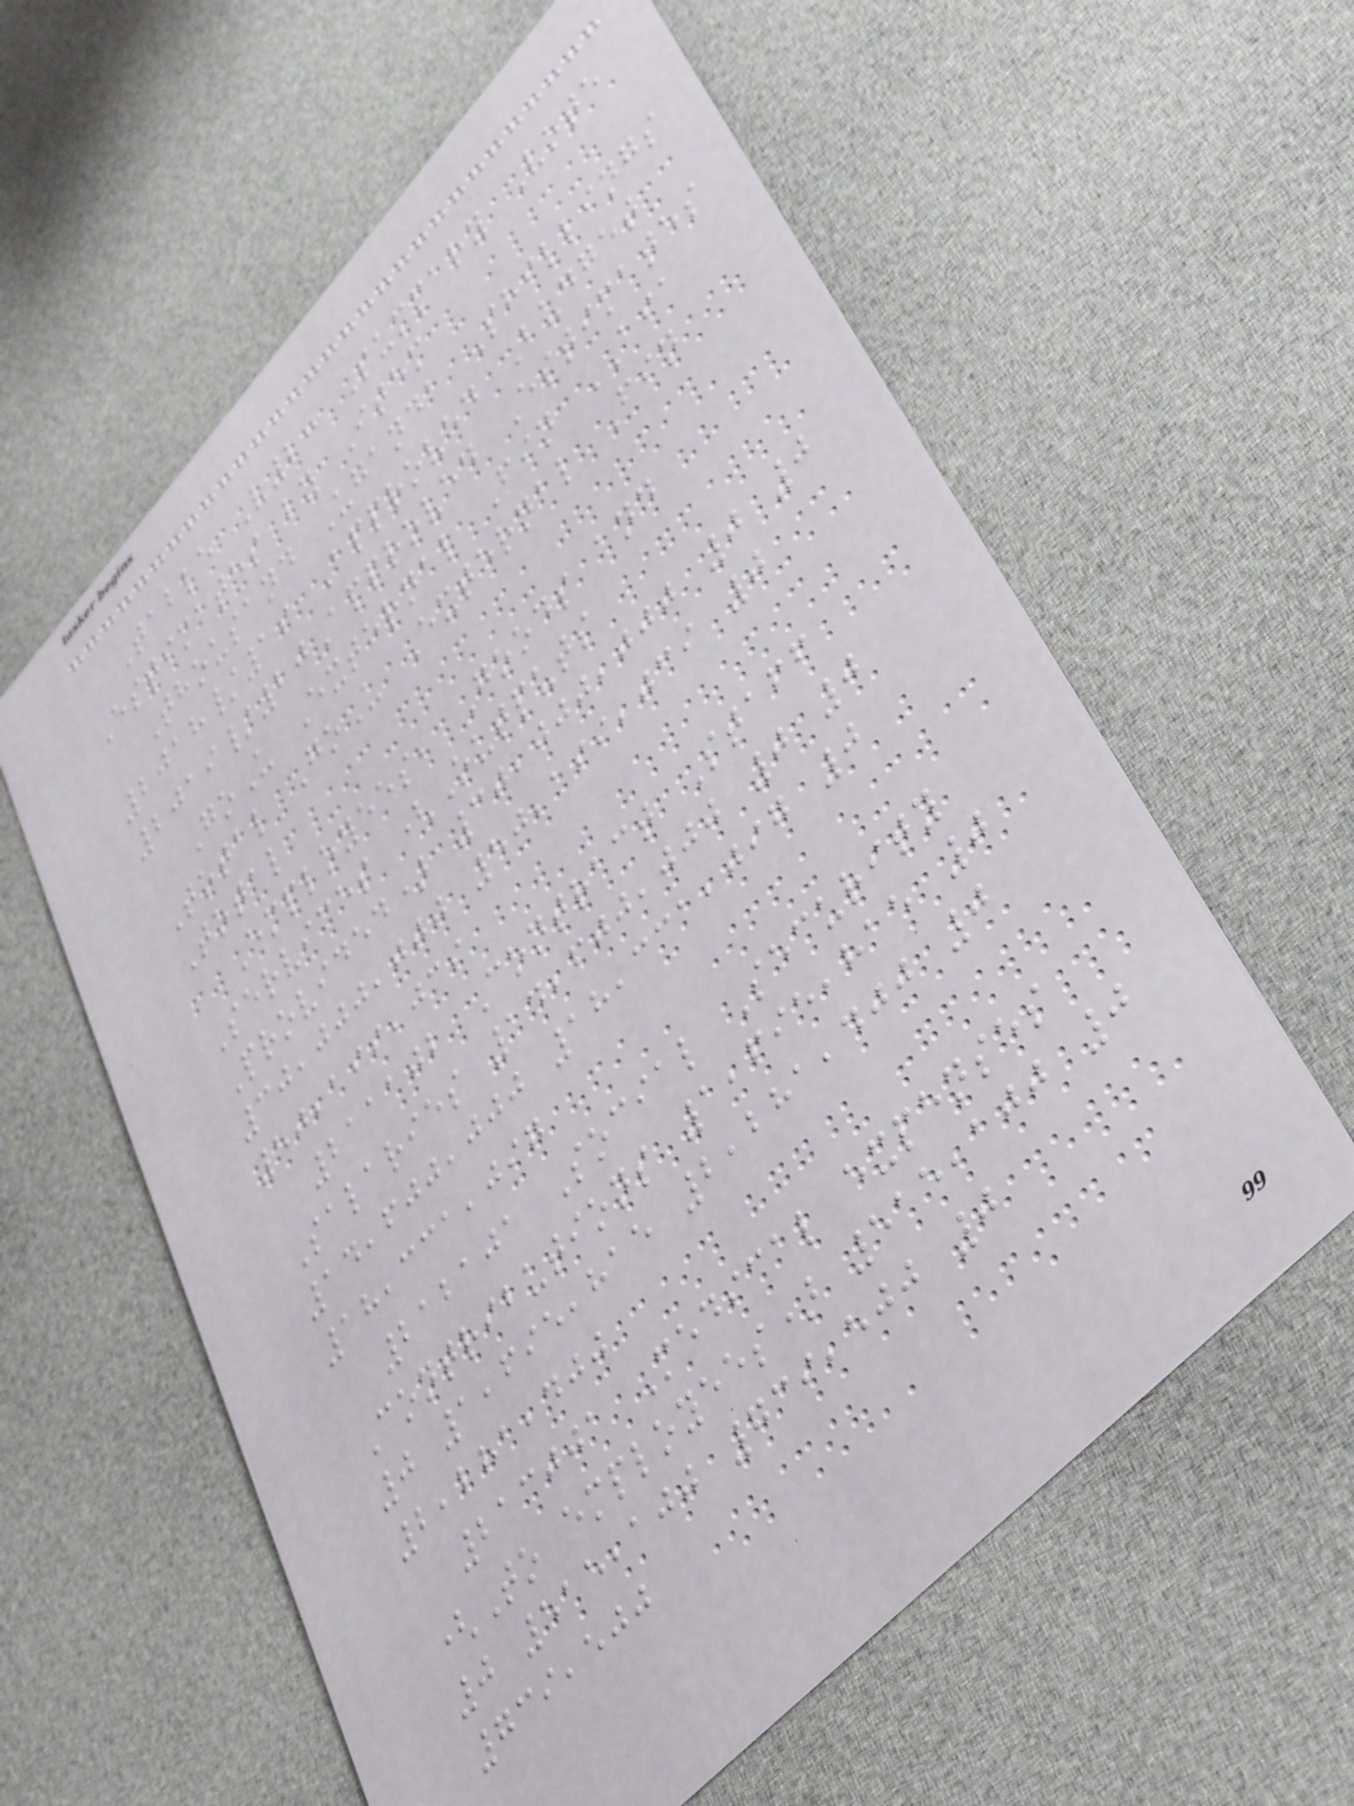Table V2: Summary Vote
Estimates by Item
Thousand Uganda Shillings
2018/19 Approved Budget
2019/20Approved Estimates
GoU External Fin AIA
Total GoU External Fin
Total
Employees, Goods and
Services (Outputs
Provided) 30,000,000 0 0
30,000,000 50,199,039 0
50,199,039
211102 Contract Staff
Salaries 14,600,000 0 0
14,600,000 18,331,097 0
18,331,097
212101 Social Security
Contributions 1,695,815 0
0 1,695,815 2,281,400 0
2,281,400
213001 Medical expenses
(To employees) 515,100 0
0 515,100 739,500 0
739,500
